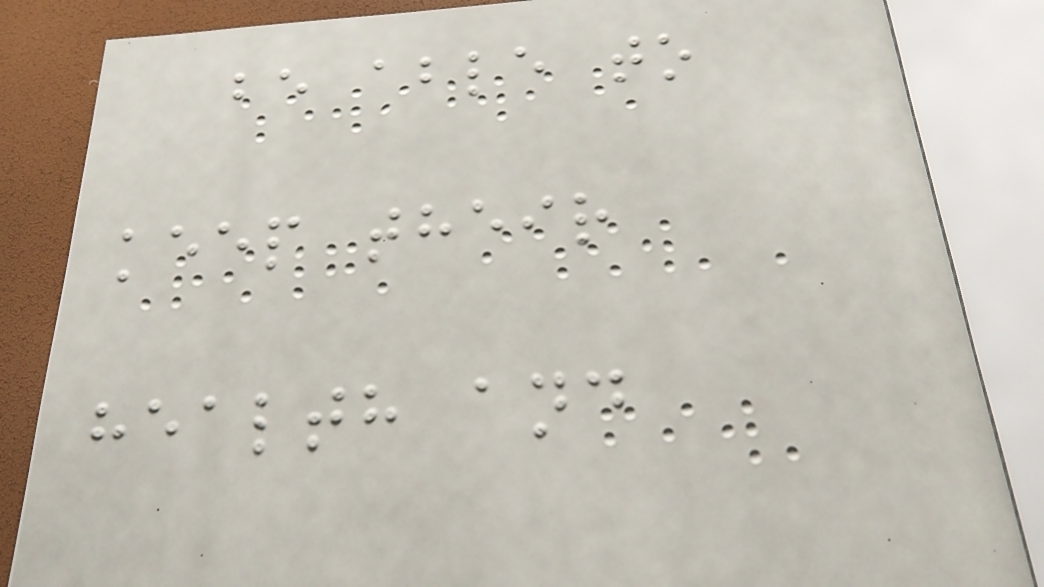be able to
keep their
health and
